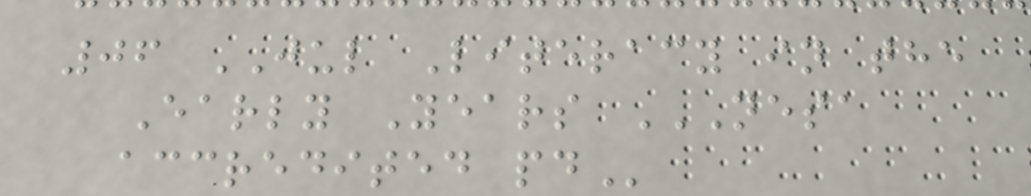06 JUL Literacy in the
Early Years NESA
ACCREDITED PD
